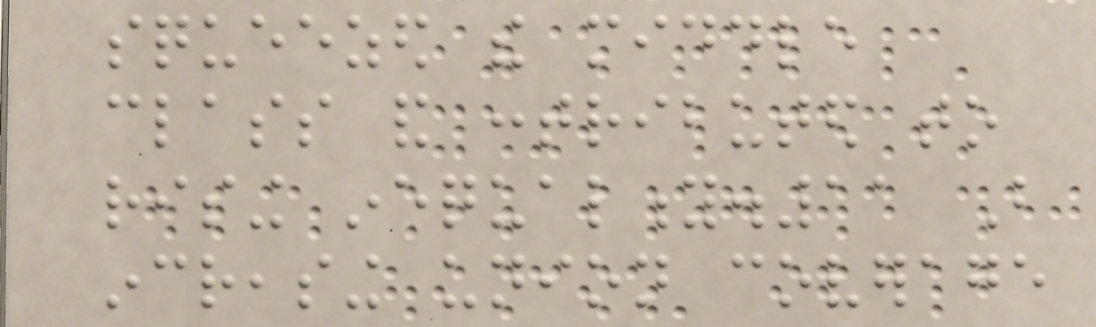squeezed the middle
class and contributed to
rising inequality.11 But
increasing union coverage
